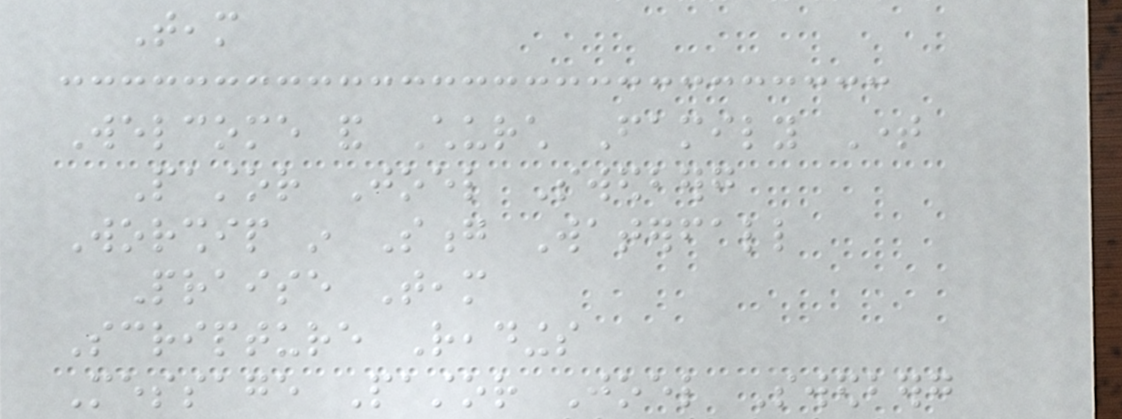Team
Welcome and Church Family Time
Pastor Joel Swedberg
Worship in Song Waterfall
Praise Team
Scripture Readings
Message Pastor Joel Swedberg
